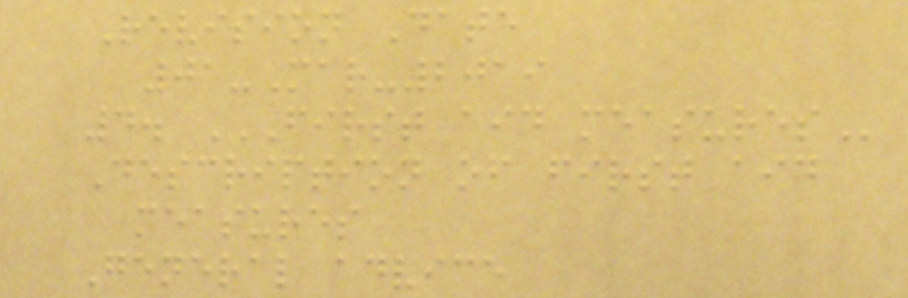Revision Date
01-Mar-2019
4. FIRST AID MEASURES
Description of first aid
measures
General advice
